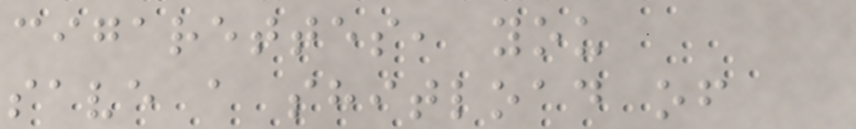cigarettes, you
save a shitload of
